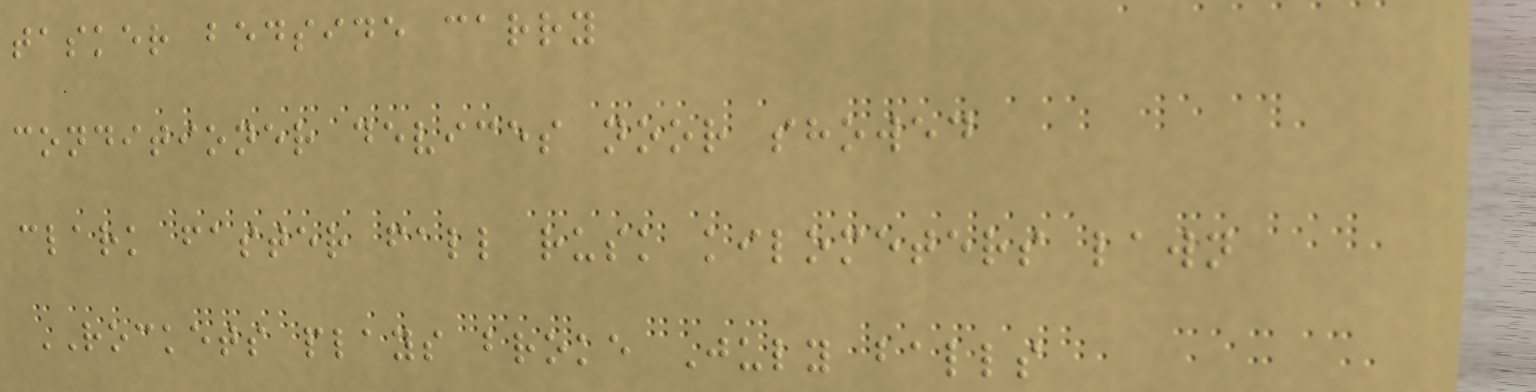tasker bedside carry
conditioner devices noor showed
clark faster fall rusk kilometers lawn
ROCKETS plays broke July balls
